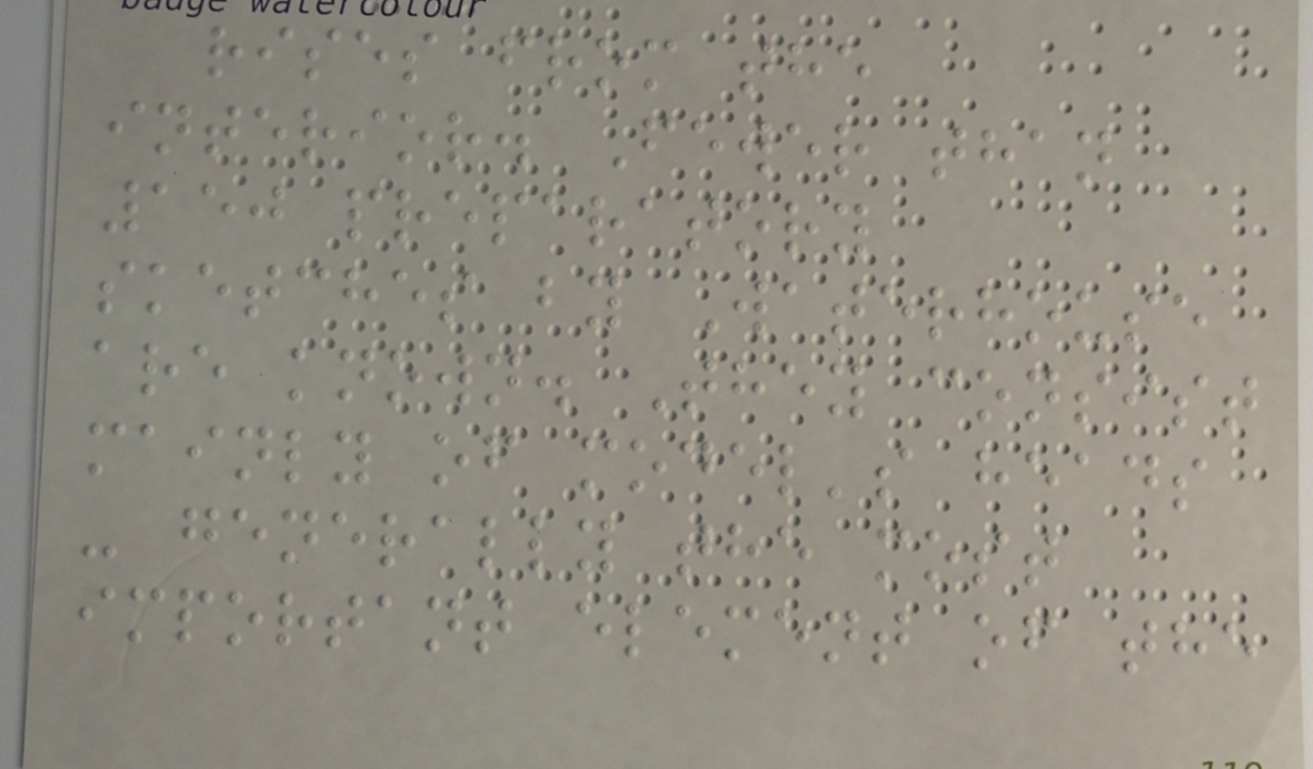rises from the
interior. Fewer than
150 preparatory
sketches by Waterhouse
are known. They consist
mainly of model's heads
- generally the most
important element of the
